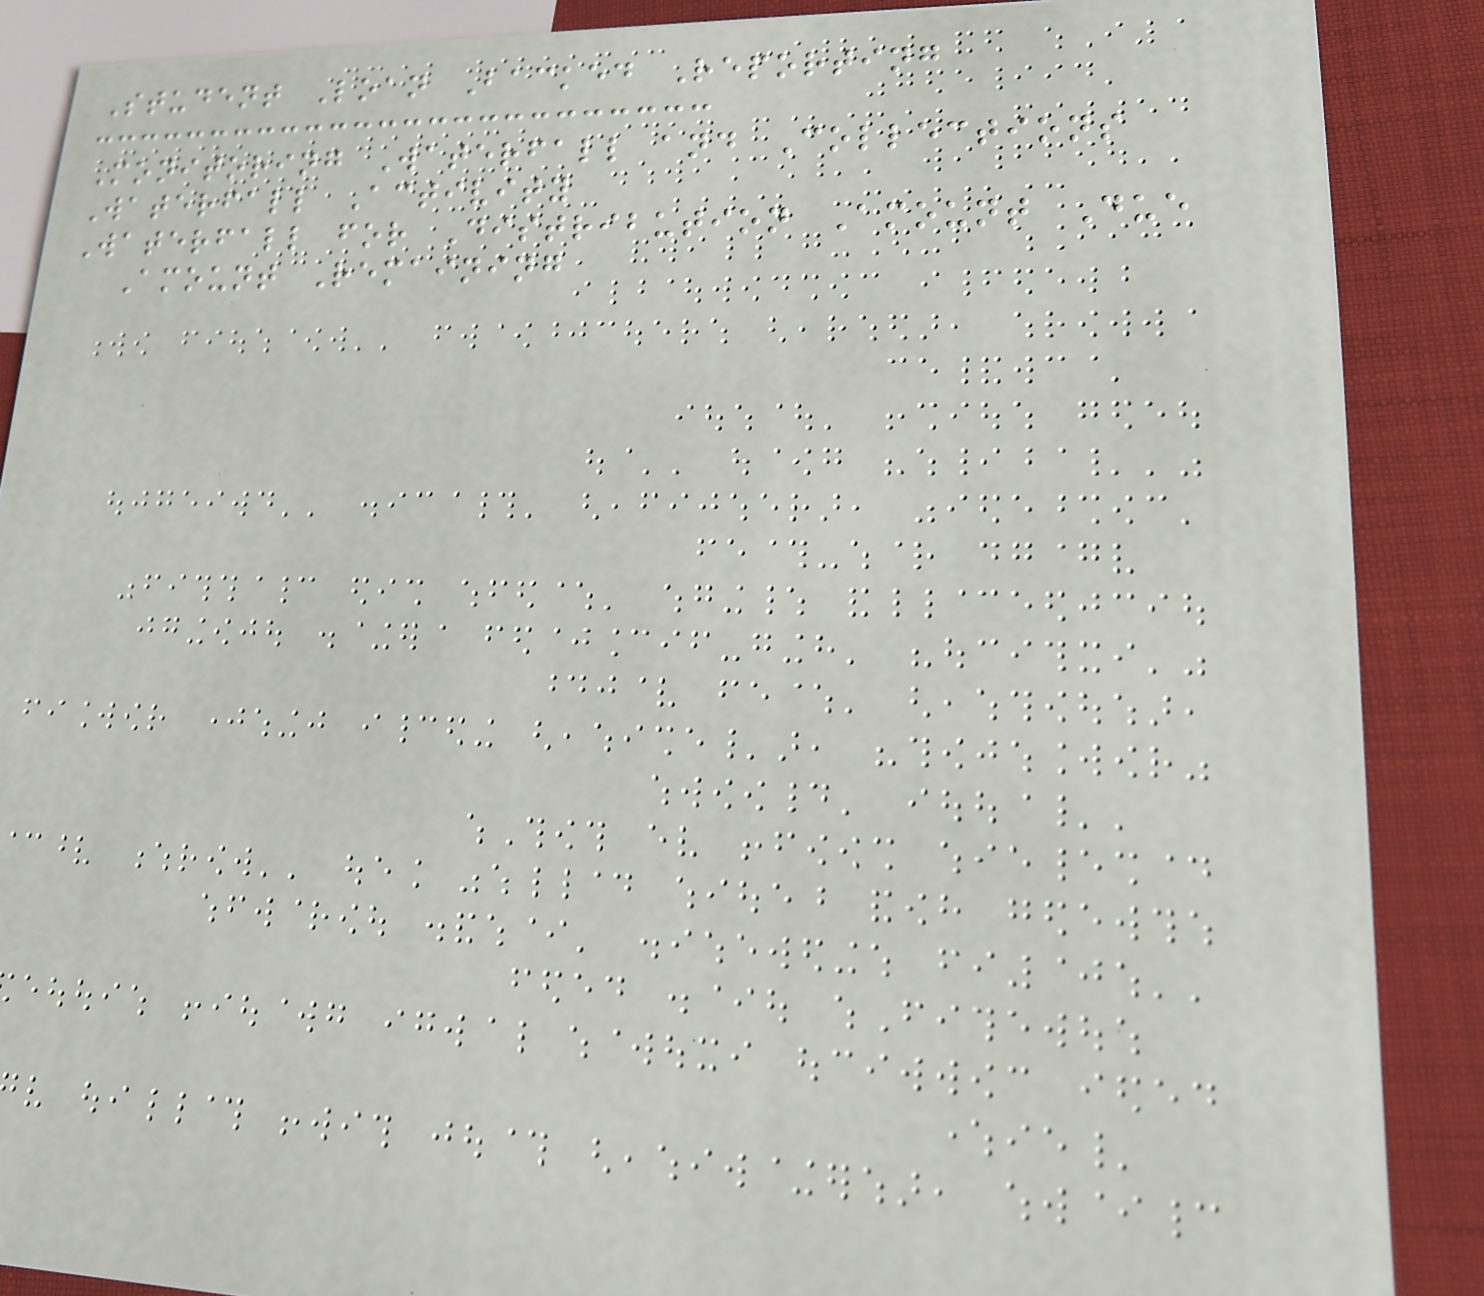Student Loan Backed Reporting
Monitoring Waterfall and Collections
Waterfall Activity
Waterfall for Distribution Amount Due
Amount Remaining
